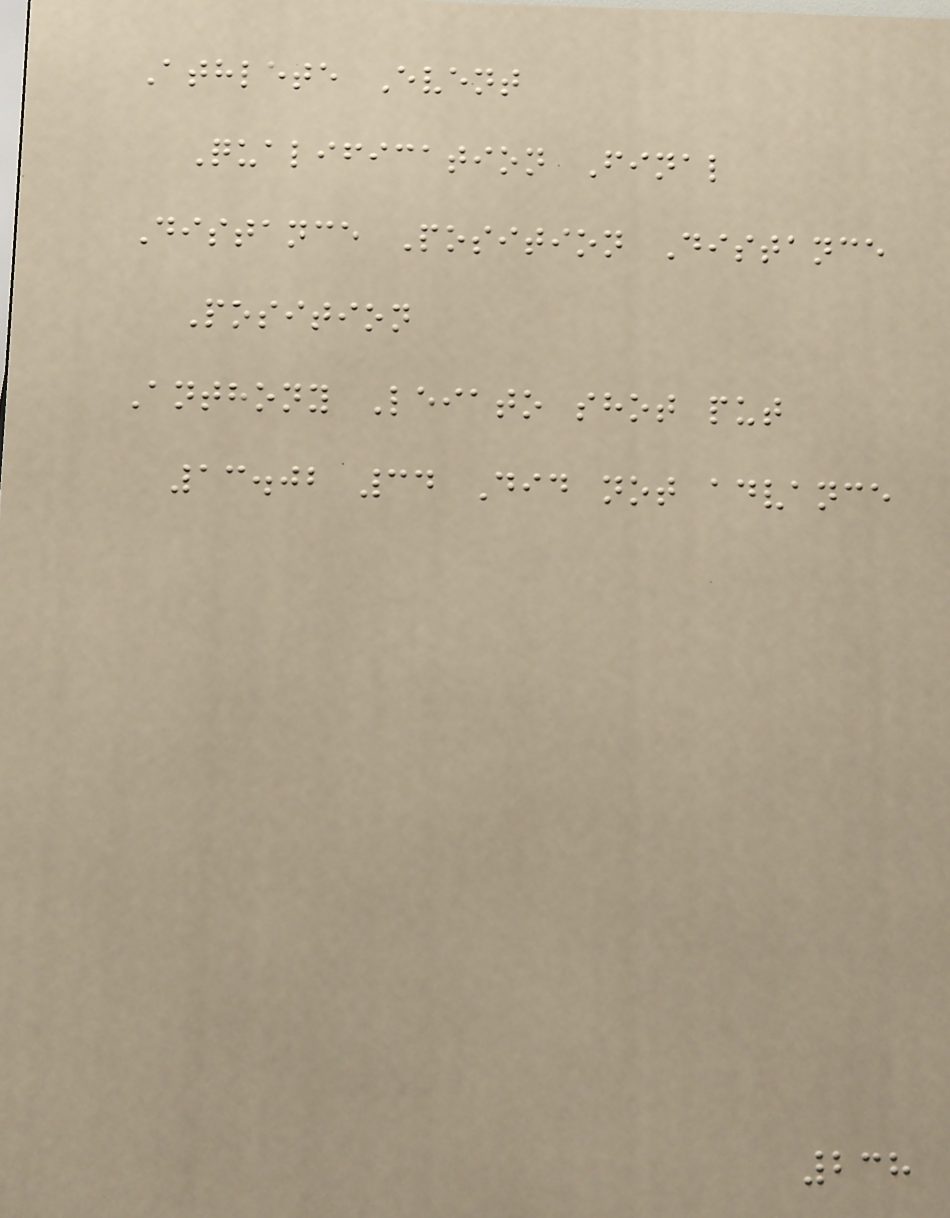Athlete Event
Qualification Final
Distance Position Distance
Position
Anthony Leiato shot put
13.02 34 Did not advance
238
